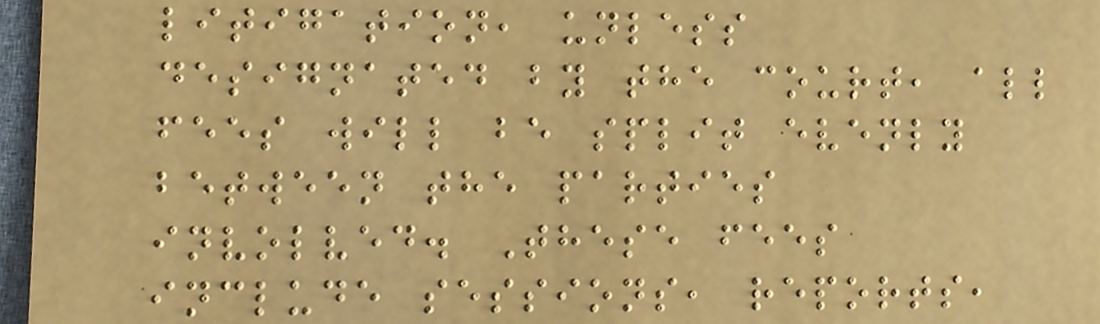litigation, unless
designated by the court, all
fees will be split evenly
between the parties
involved. These fees
include sessions, reports,
